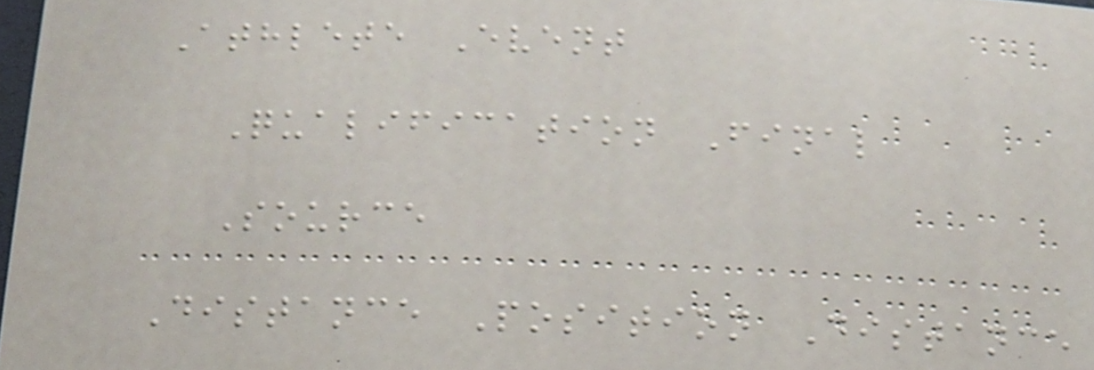Athlete Event
Qualification Final
Source
Distance Position Distance
